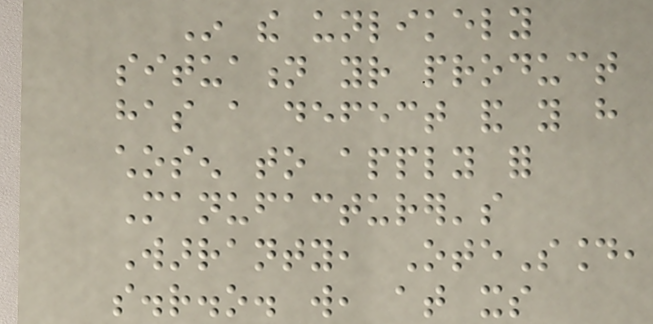In the unlikely
situation your product
has a defect and you have
chosen to apply for
Manufacturer's
Warranty, OteSound,
s.r.o. will, at its
